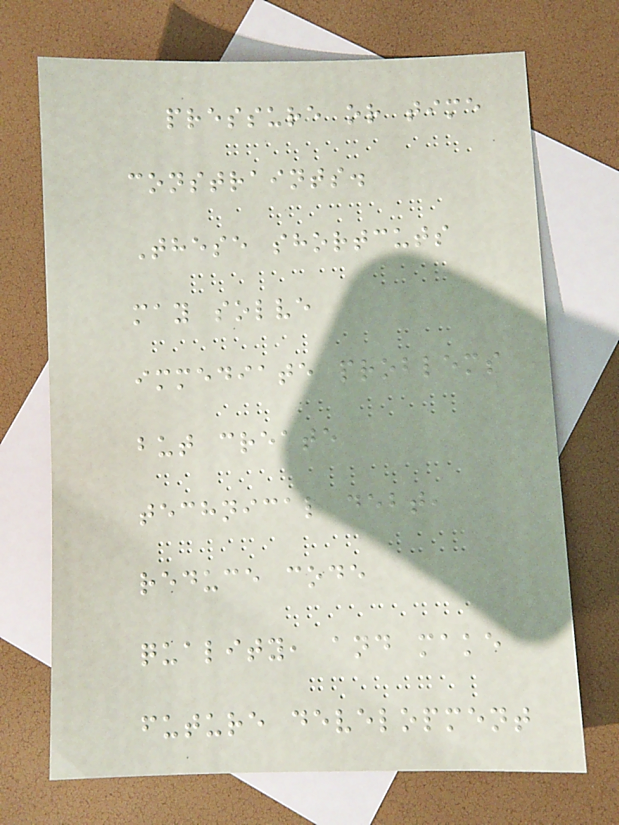pressure or time
constraints.
These shortcuts
may solve
immediate problems
but create
technical debt,
reduce code
quality, and make
future development
